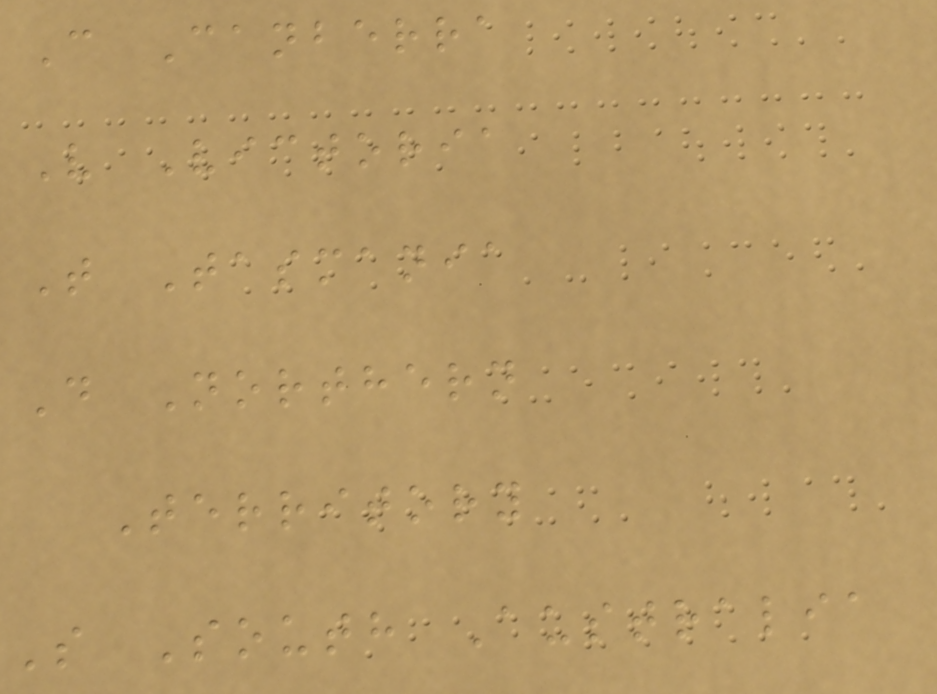C Canberra
V Victoria
T Tasmania
D Northern
Territory
S South Australia
